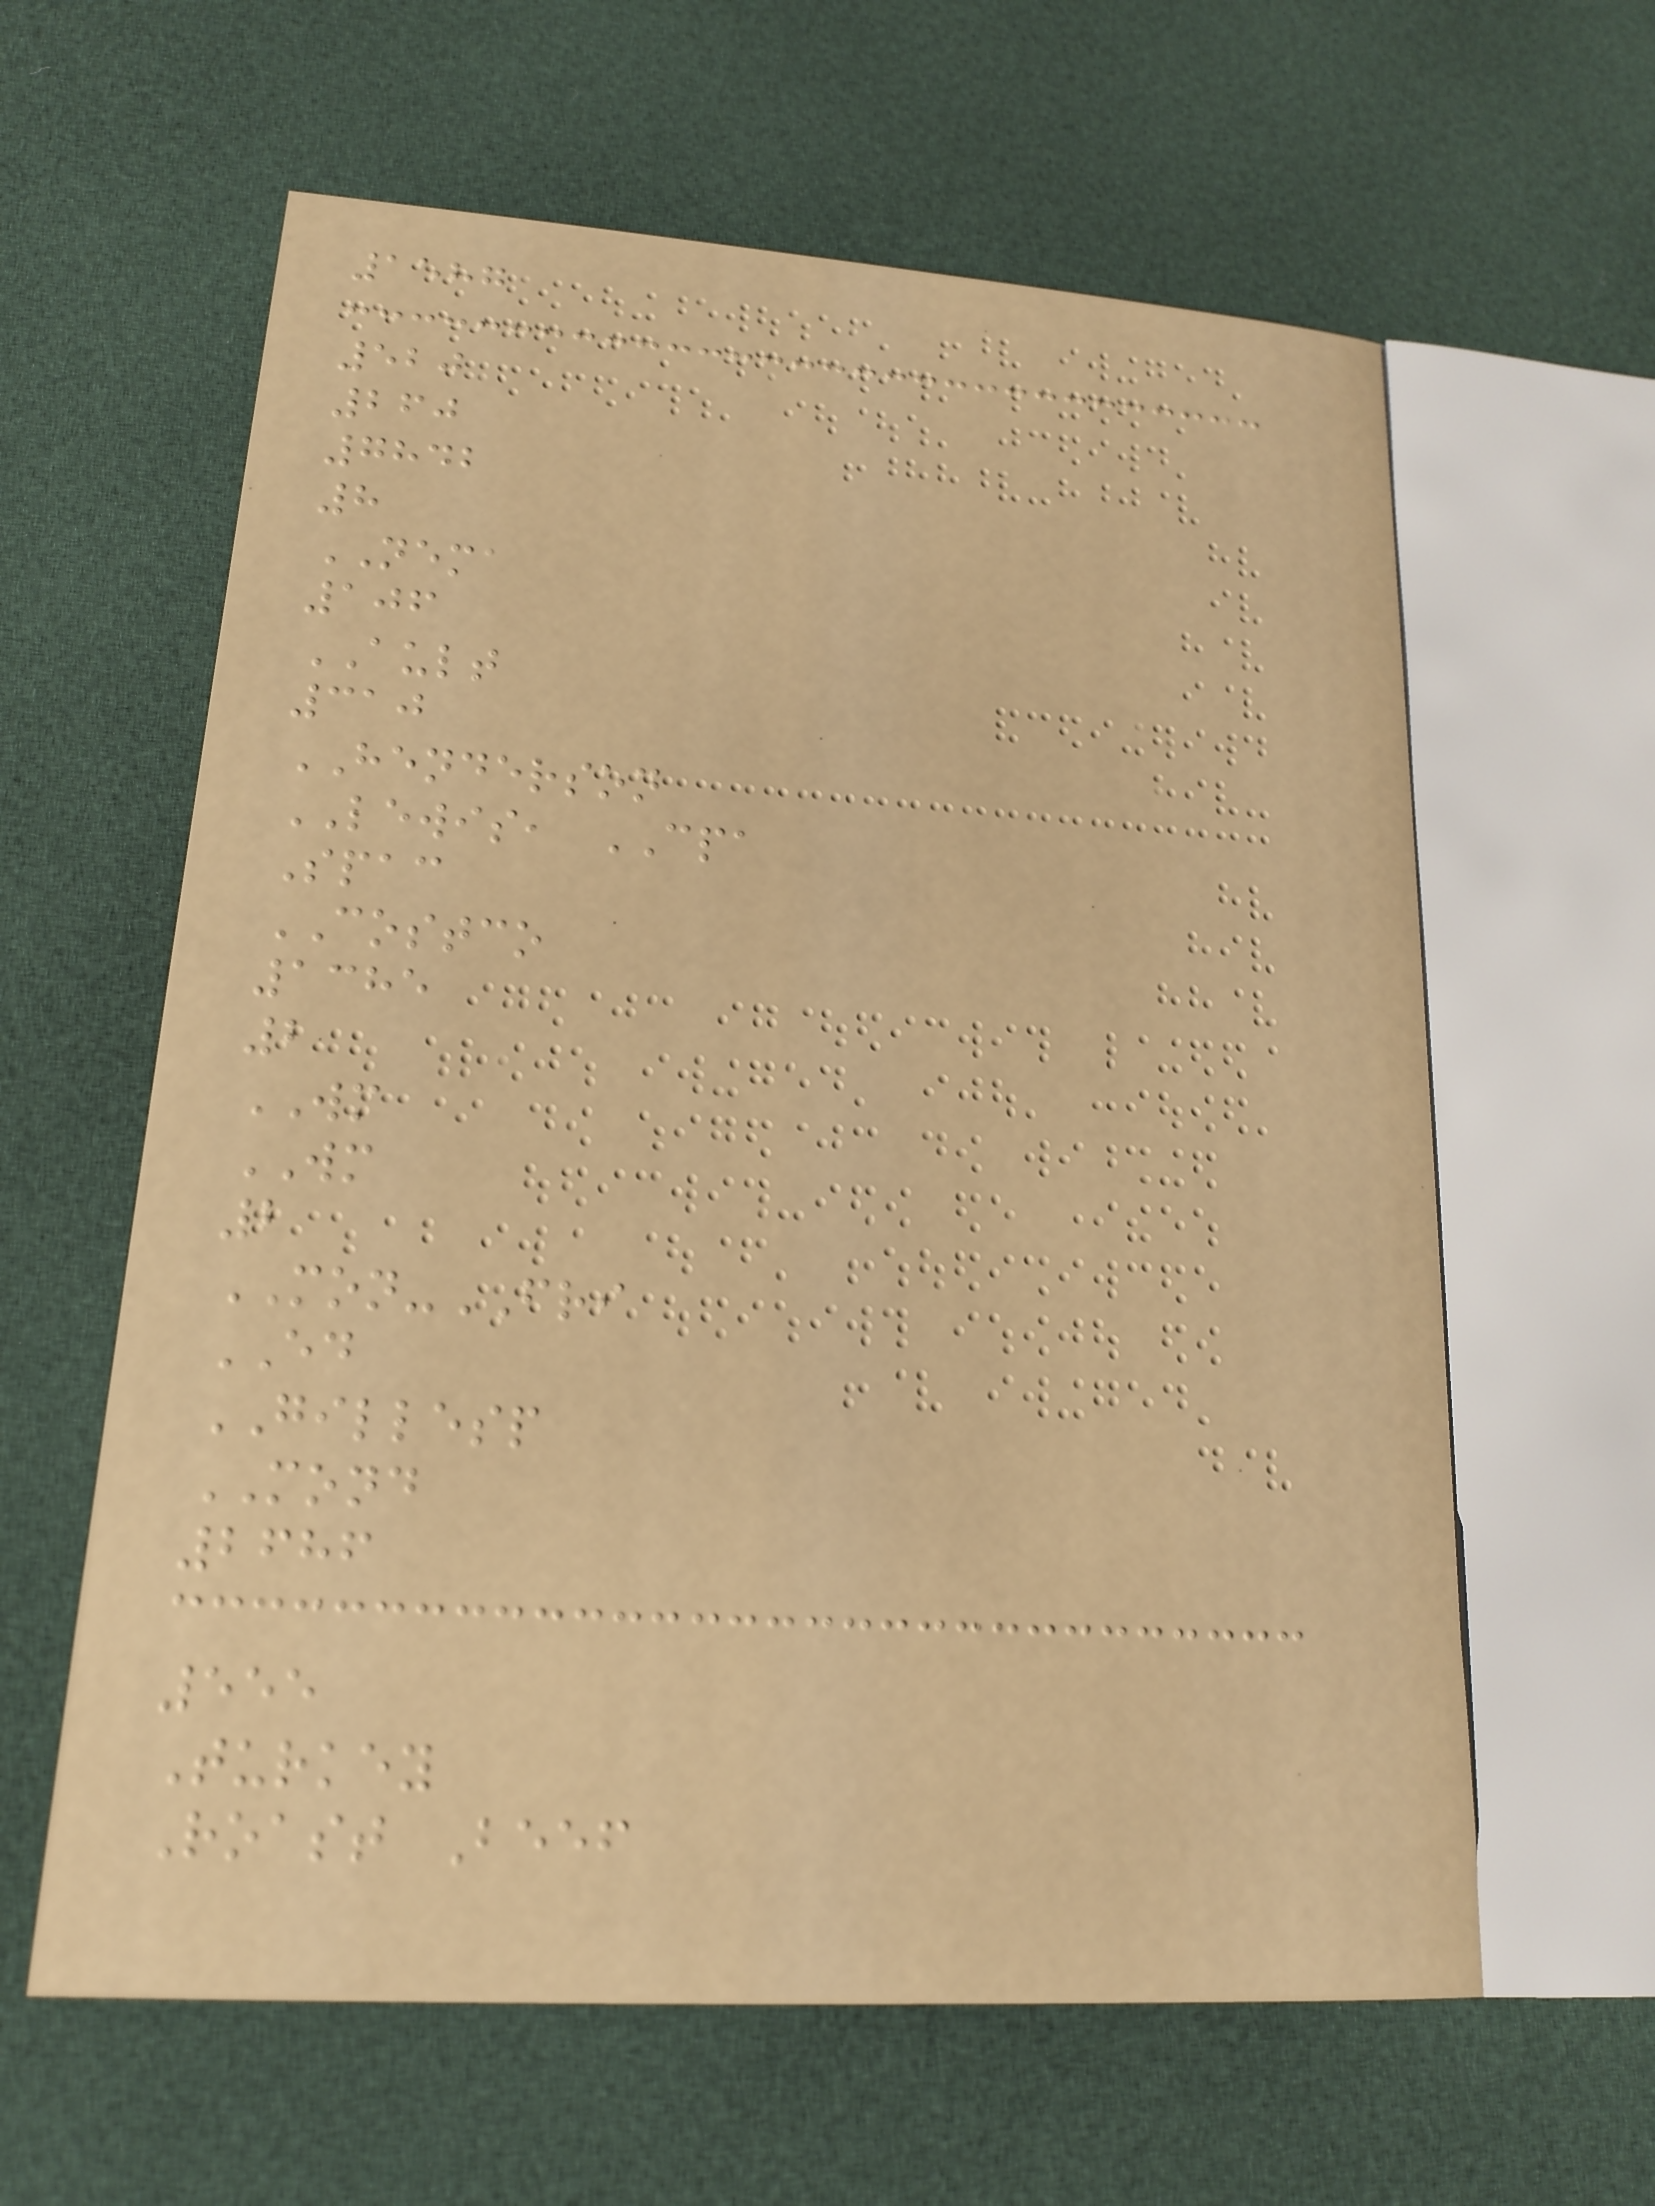1587
520
260
7842
8
NEMA
106
AULT
310
HENDERSON
LEWIS, CPA
Spac
COSTCO
1385
2
WM
WM
2
MON-FRI
ED
GILLESP
MOND
2686
555
Turkey
Roast Beef
